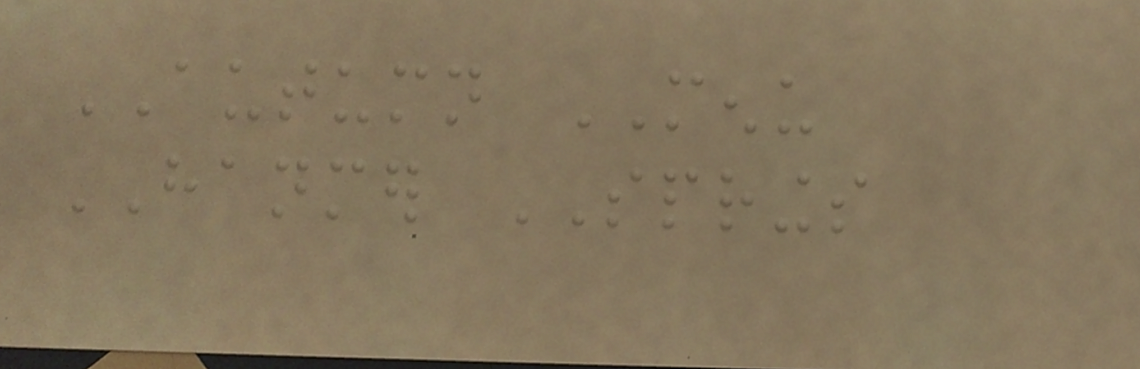AUTUMN MENU
HANMER SPRINGS
